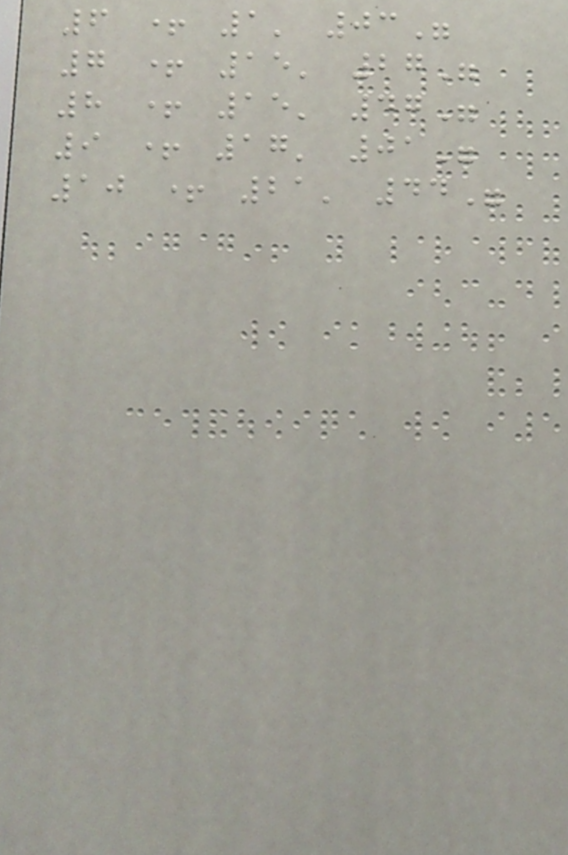6 + 1' 03"
7 + 15' 27"
8 + 15' 47"
9 + 17' 01"
10 + 21' 44"
